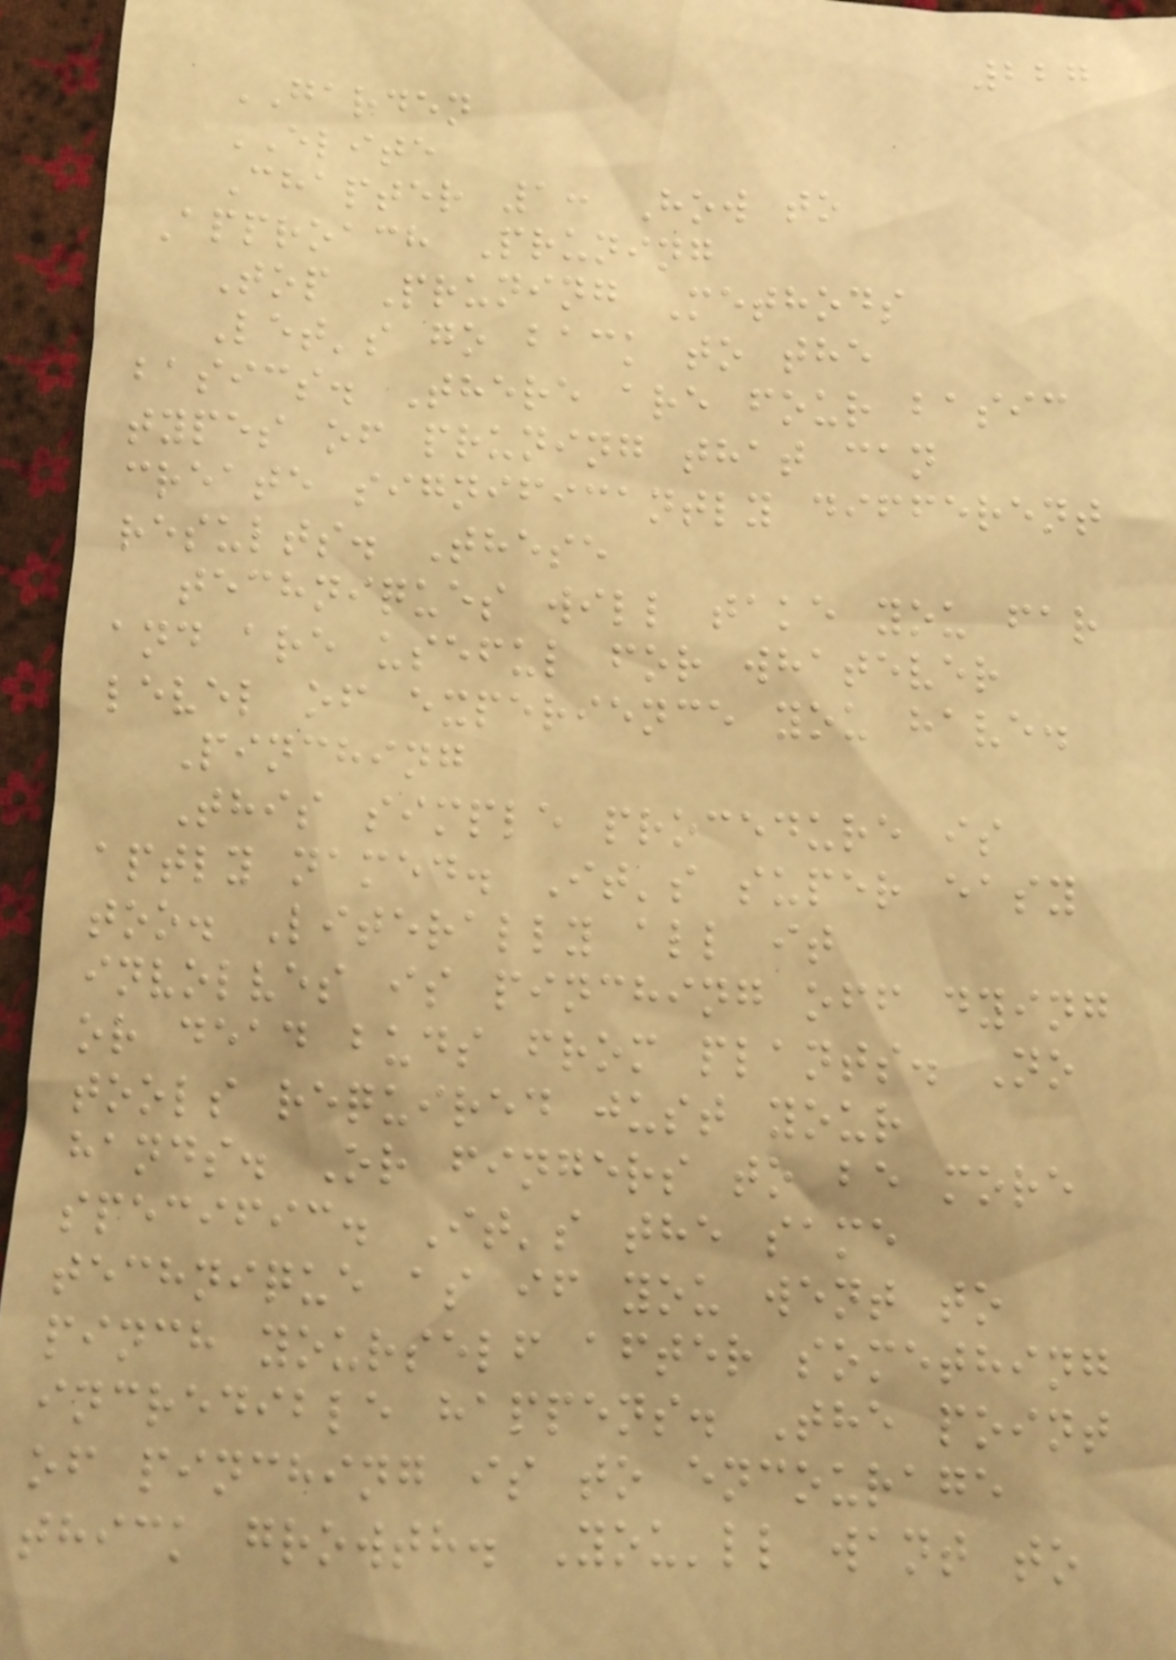227
GARDEN
ELITE
Chapter 1: How to
Approach Pruning
Top Pruning Methods
Let's go back to the
basics. There are four basic
types of pruning that can
create significantly different
results. These
techniques will take you far
and are useful for whatever
level of experience you have.
Pinching
This simple procedure is
aptly named. It's super easy
too. Literally all it
involves is pinching off dying
or dead buds from plants. No
tools required just your
hands. Or fingers to be more
specific. It's the same
technique as if you went to
pinch yourself after something
incredible happens. The point
of pinching is to encourage
thick growth. You'll want to
